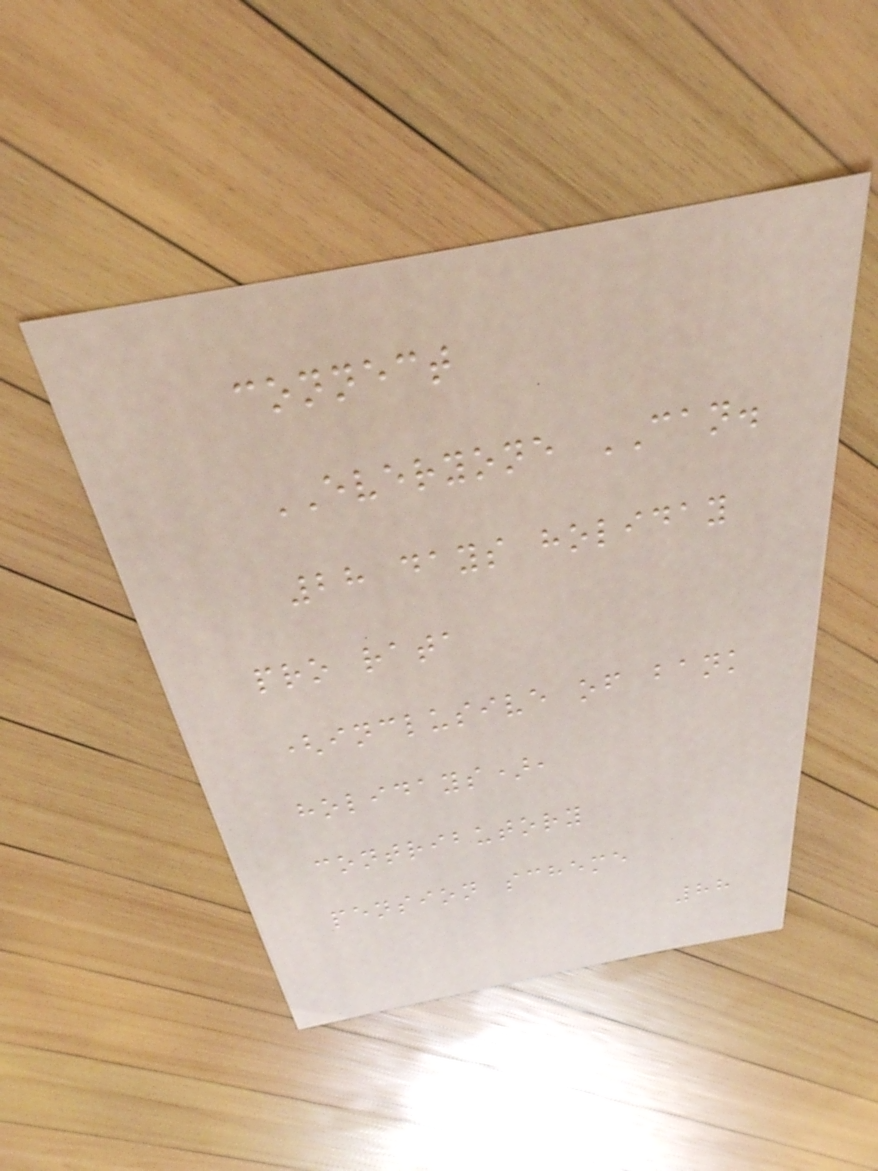connect
EVERYONE CAN.
28 days holiday
pro rata
(inclusive of bank
holidays),
contributory
pension scheme
88
